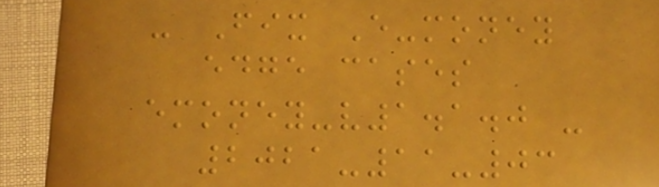- Fix E-money
edge cases
emoney-v1.1.0 -
2021-11-03
